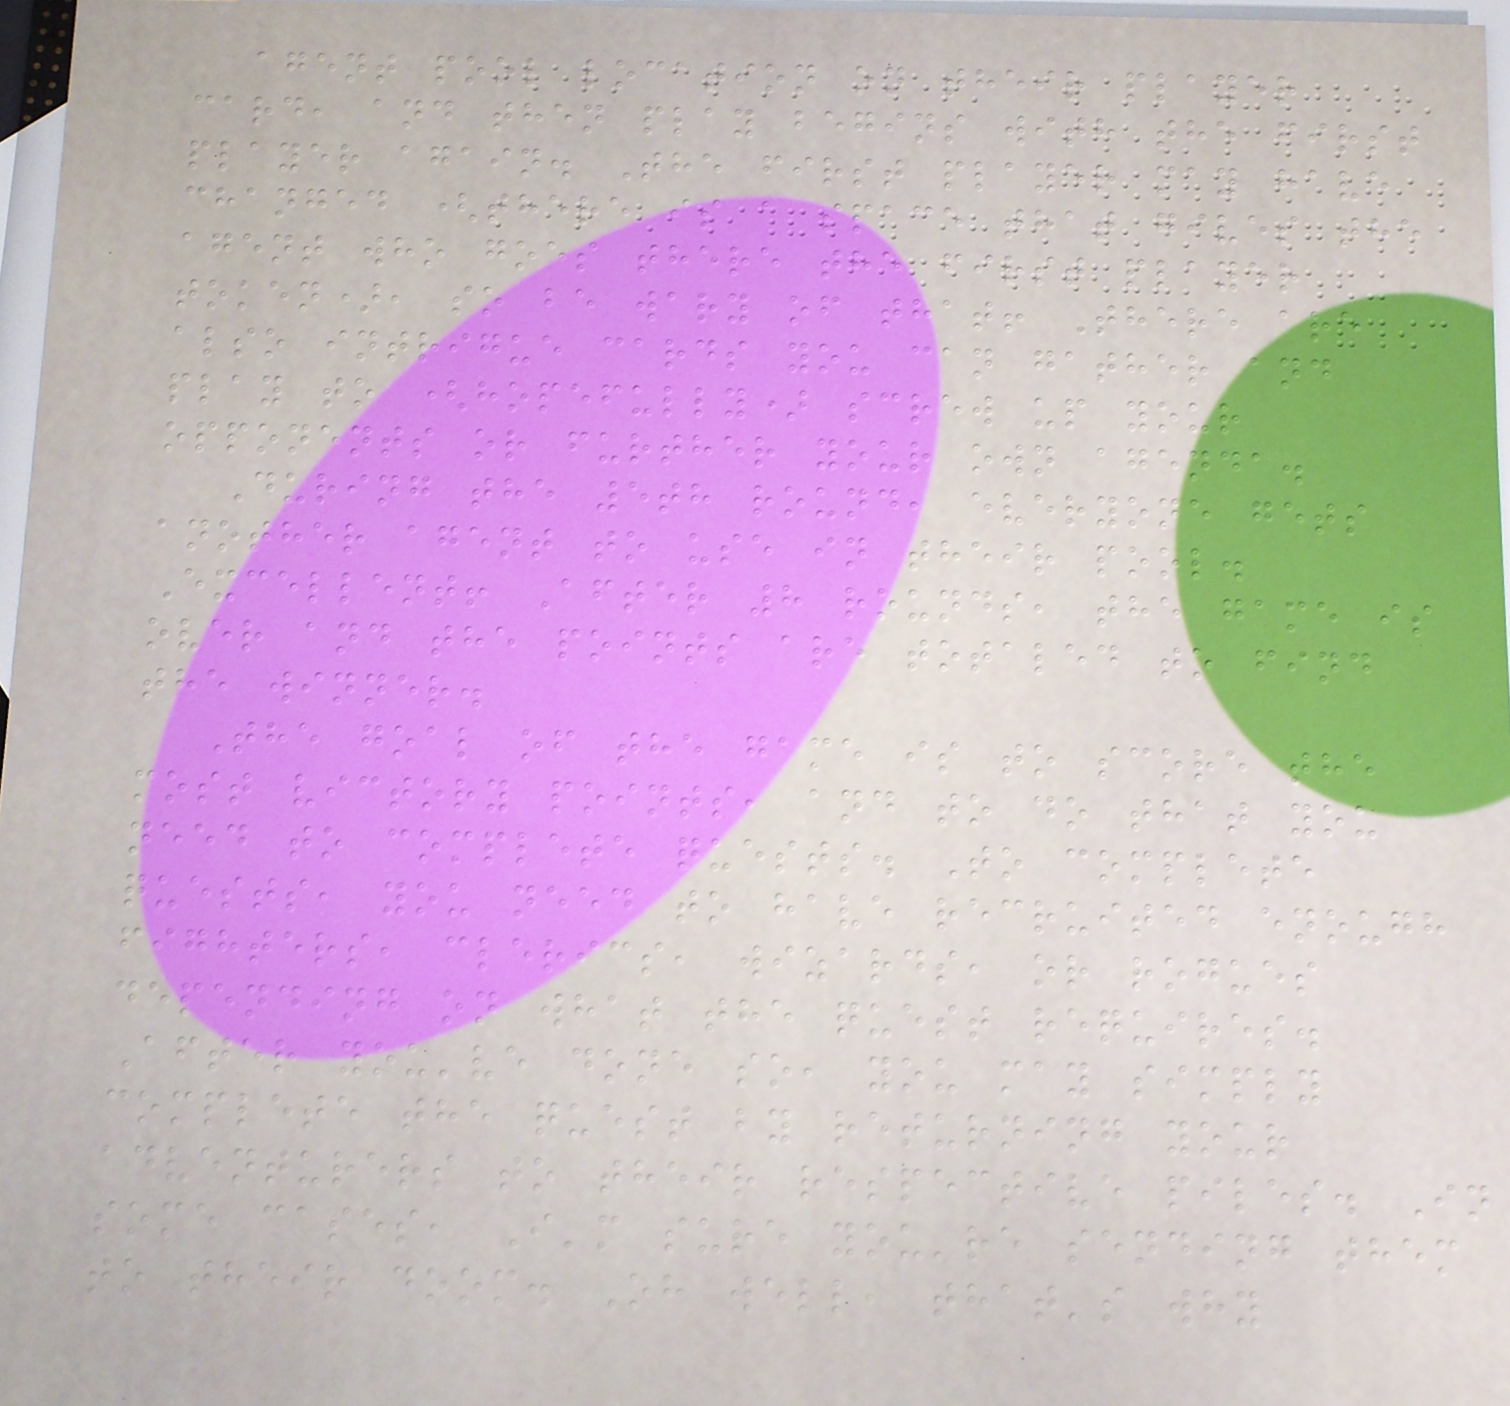agent pool location on their player
card, and then play begins with the first
player again. The first player may have
changed (there is a space that gives the
agent who goes there the first player
token), so be wary of that! There are
also intrigue cards you can gather and
play to (hopefully) screw up your
opponents or further your own agenda.
During the 5th round, everyone gets
another agent to use in their pool.
Excellent! After 8 rounds, the game is
over and the points are totaled to find
the winner.
The goal of the game is to score the
most victory points, and to do that you
need to complete quests. To complete
quests, you need to have recruited enough
fighters, clerics, wizards, or rogues
depending on what the quest requires.
After you've done so, you may simply
complete the quest by returning your
adventurers to their respective piles. In
some cases, I'm sure you're sending them
to their doom. Oh well, that's why
